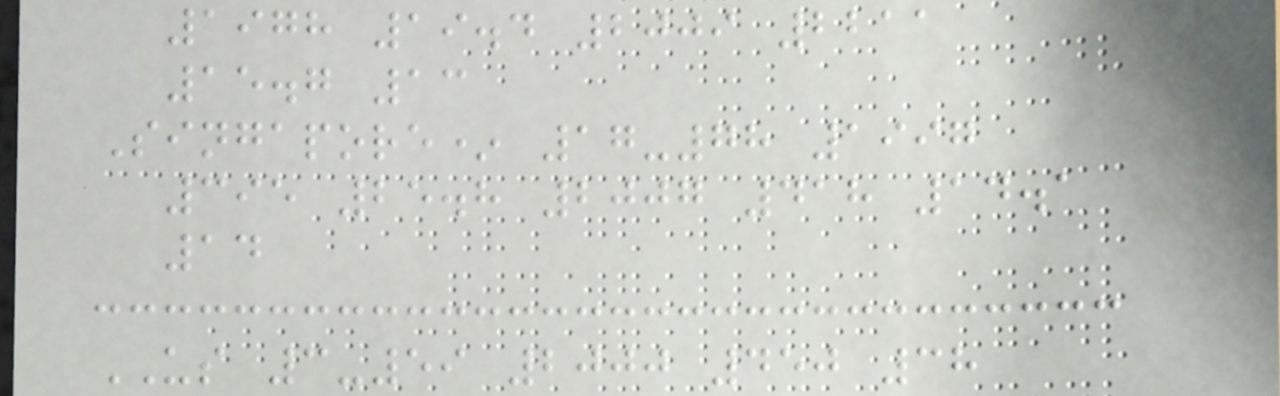1978 19.4 2009 2211
15.7 13
Singapore* 17-78 1997
395 25.8 2007 418 14.1
14
US 3-59 2000 450 38
